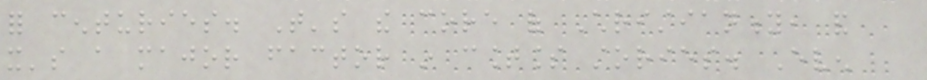for centuries. That's the core of Christianity, and
it's a major factor in countless stories. Even
